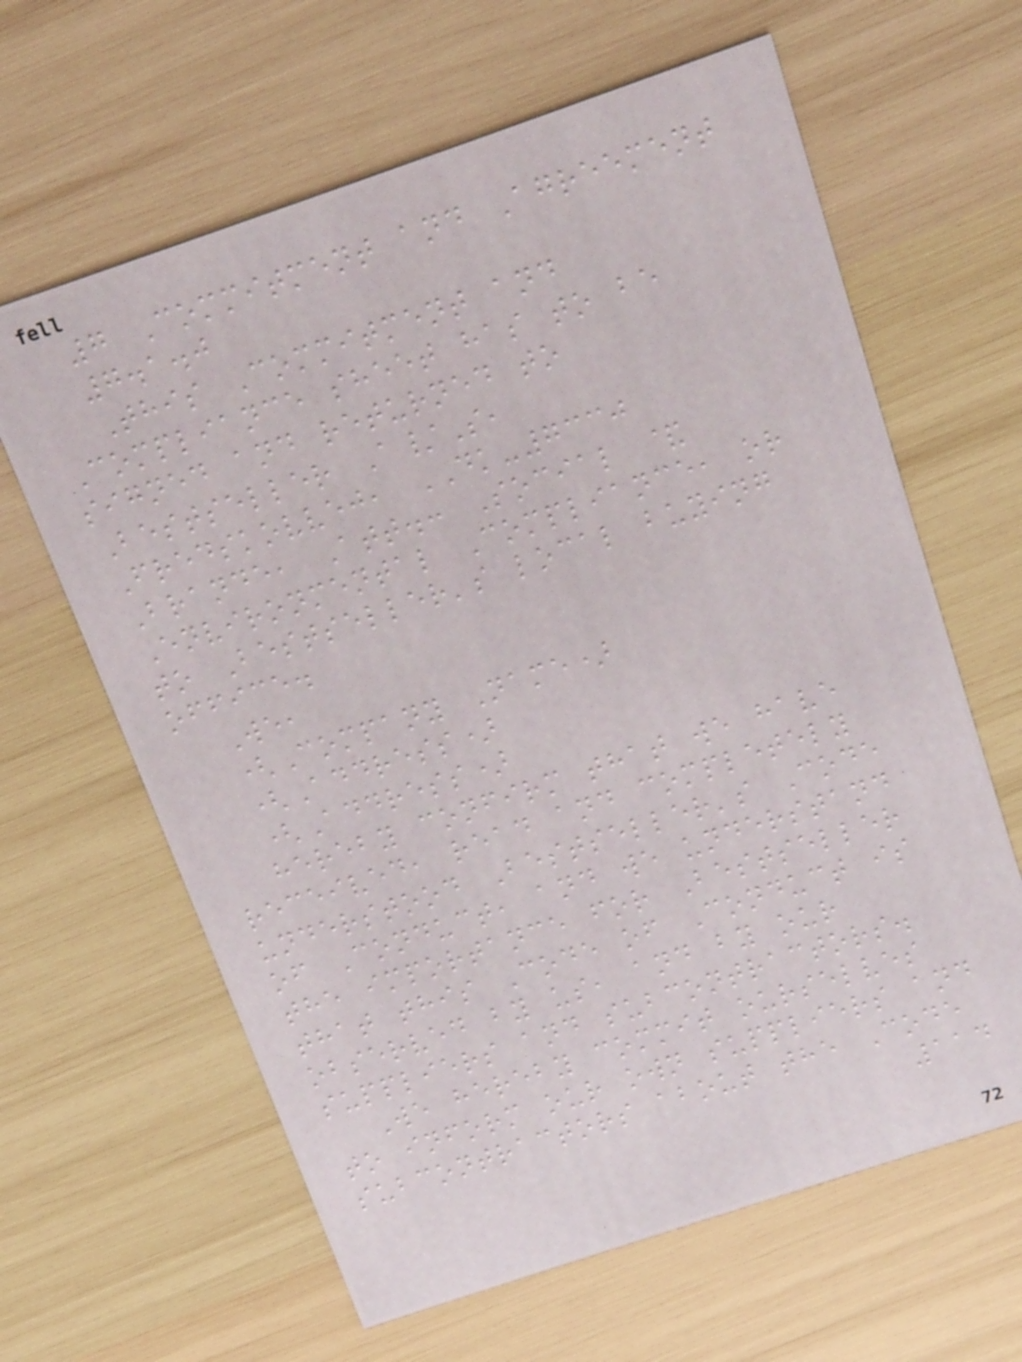7 Commitment and Agreement
7.1.0
This Commitment and
Compliance sheet has to be
signed and returned to
Bestseller A/S,
Fredskovvej, DK-7330
Brande, Att.: Social &
Environmental Compliance, or
to Bestseller's local buying
office.
We,
(Company Name)
(Address)
(Address)
hereby confirm that we have
received, read and completely
understood Bestseller's Code
of Conduct, and we understand
the importance for Bestseller
that this Code of Conduct is
observed by us, and by our
suppliers and subcontractors.
We hereby commit ourselves
to inform our own suppliers and
subcontractors about the Code
114
